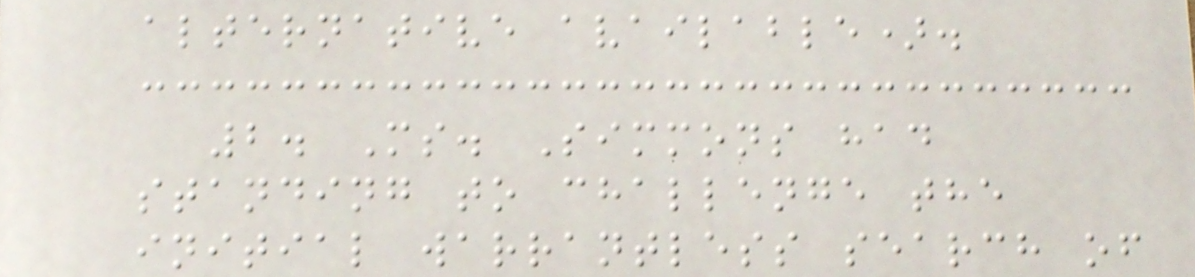alternative available).
2. Ms. Simmons had
standing to challenge the
initial warrantless search of
